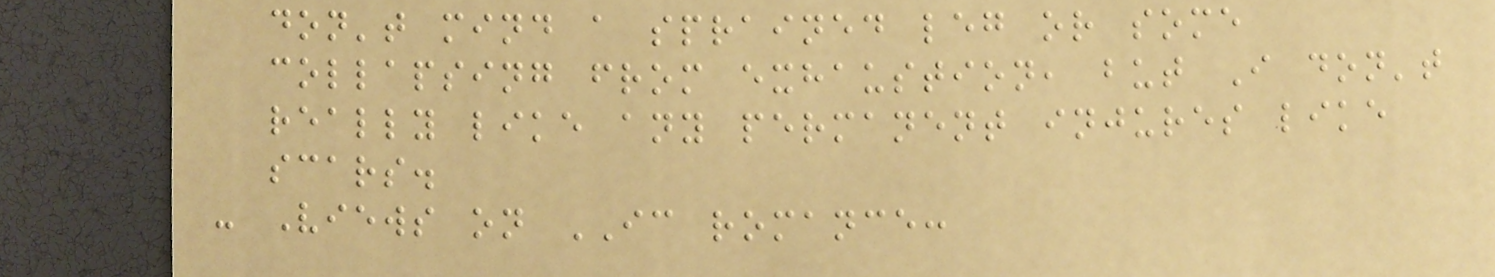don't mind a sprained leg or some
collapsing from exhaustion, but I don't
really like any permanent injures like
scars.
- Views on IC romance:
